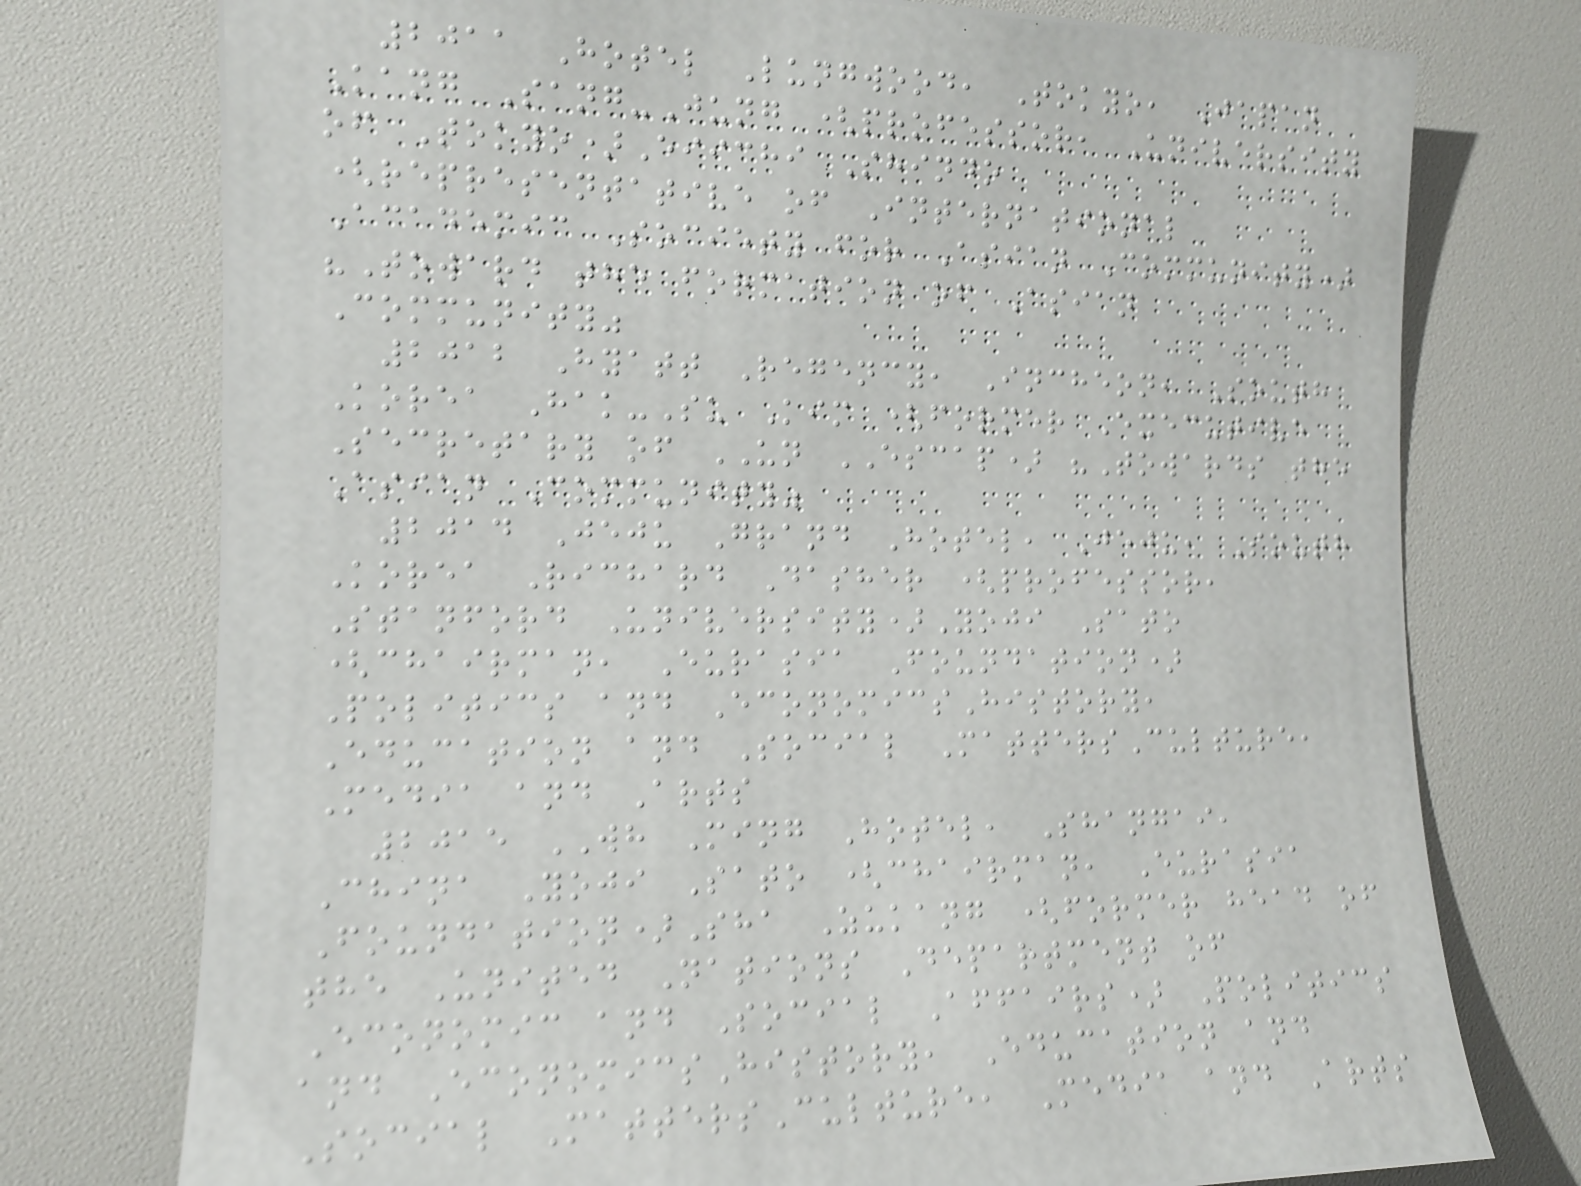2011 Hotel Lungwood, Tokyo, Japan
Kang Sang-Jung (professor, University
of Tokyo)Eiichi Shindo
(representative of International
Academic Society for Asian Community)
"Toward the formation of Asian
Community"
2012 Hyatt Regency, Incheon, South
Korea Hak-Su Kim (former Executive
Secretary of UN ESCAP) "Towards the
Asian Community"
2014 Jeju Grand Hotel, Jeju, South
Korea Richard Dasher (professor,
Stanford University)Yoji Sato
(chairman, Eurasia Foundation)
Politics and EconomicsHistory,
Education and Social MattersCulture,
Media and Arts
2015 WH Ming Hotel, Shangai,
China Yoji Sato (chairman, Eurasia
Foundation)Sha Zukang (former head of
the United Nations Department of
Economic and Social Affairs) Politics
and EconomicsHistory, Education and
Social MattersCulture, Media and Arts
